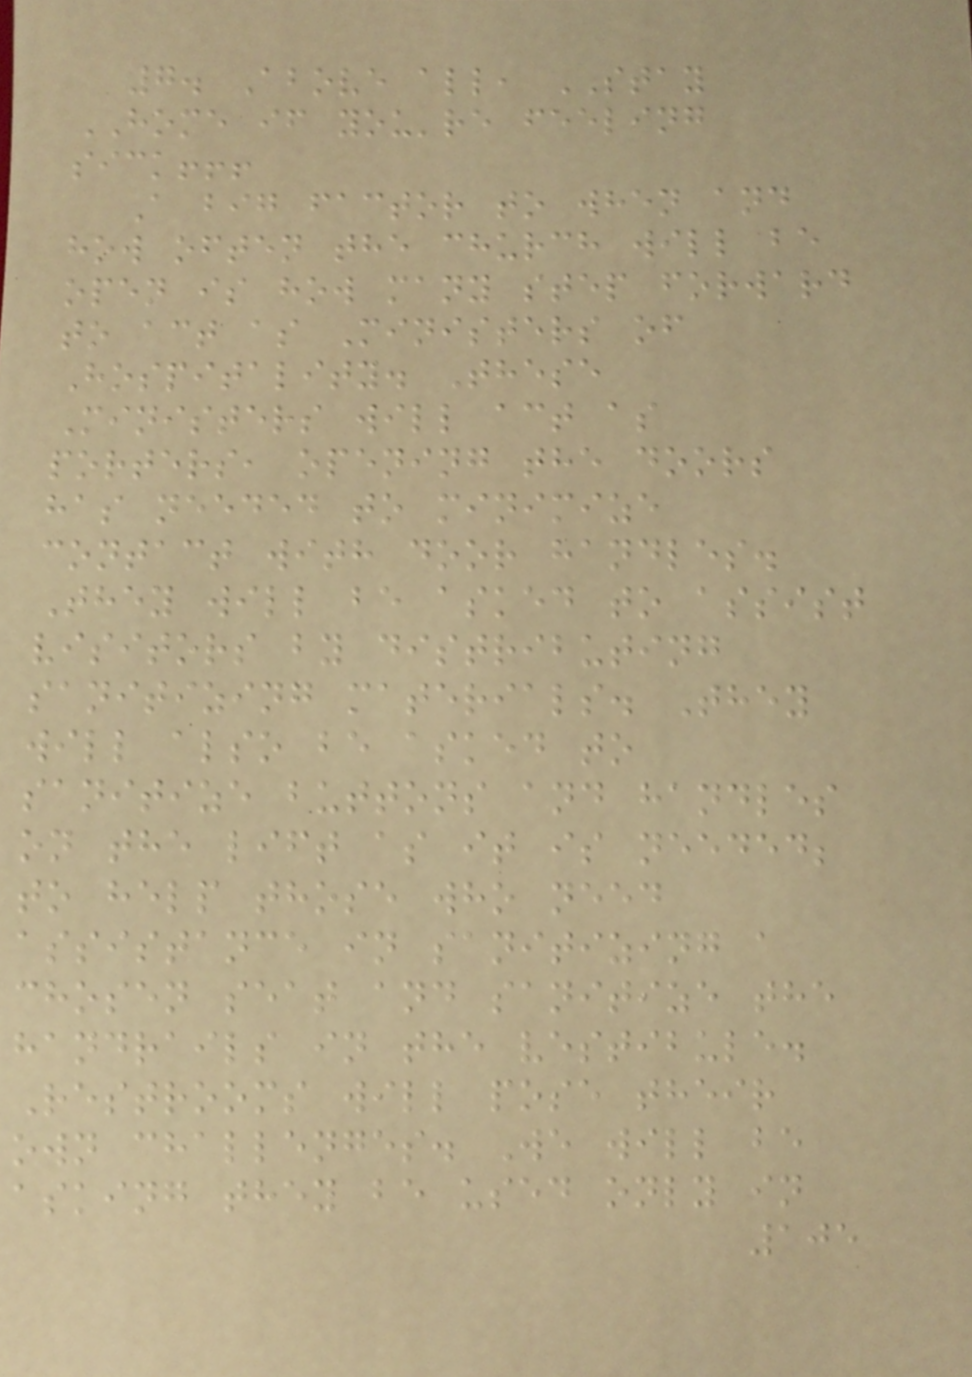7. Above all, STAY
HOME if you're feeling
sick!!!
A big factor to when and
how often the church will be
open is how many step forward
to act as Ministers of
Hospitality. These
Ministers will act as
porters, opening the doors
has needed to minimize
contact with door handles.
They will be asked to assist
visitors by distributing
sanitizing materials. They
will also be asked to
sanitize buttons and handles
on the lift as it is needed;
to help those who need
assistance in sanitizing a
chosen seat and sanitize the
handrails in the vestibule.
Restrooms will pose their
own challenges. We will be
asking they be used only in
105
